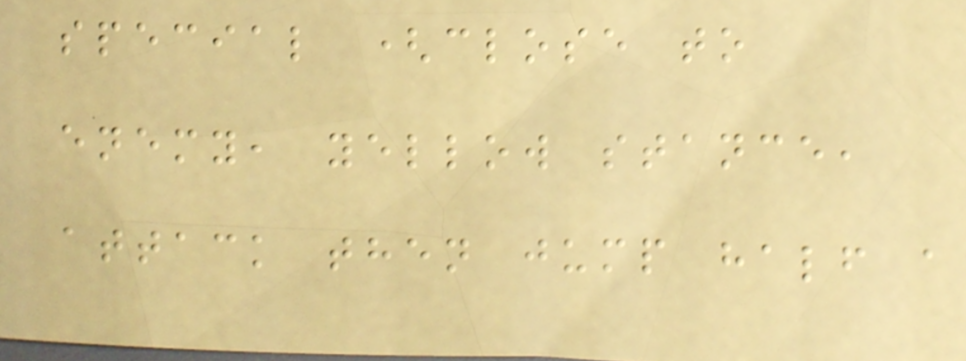special (close to
enemy, yellow stance,
attack then jump half a
